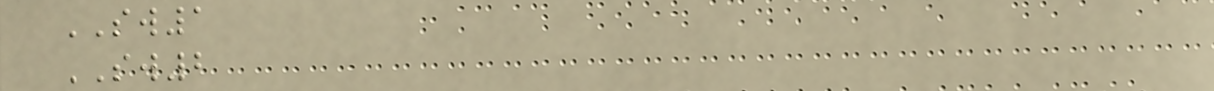SW1
SW2
